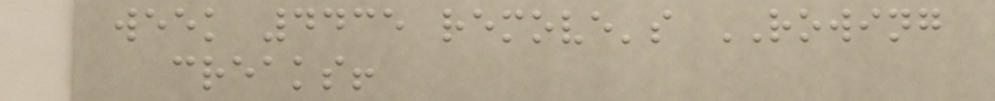week 4435 remove's ROWING
creaks!
